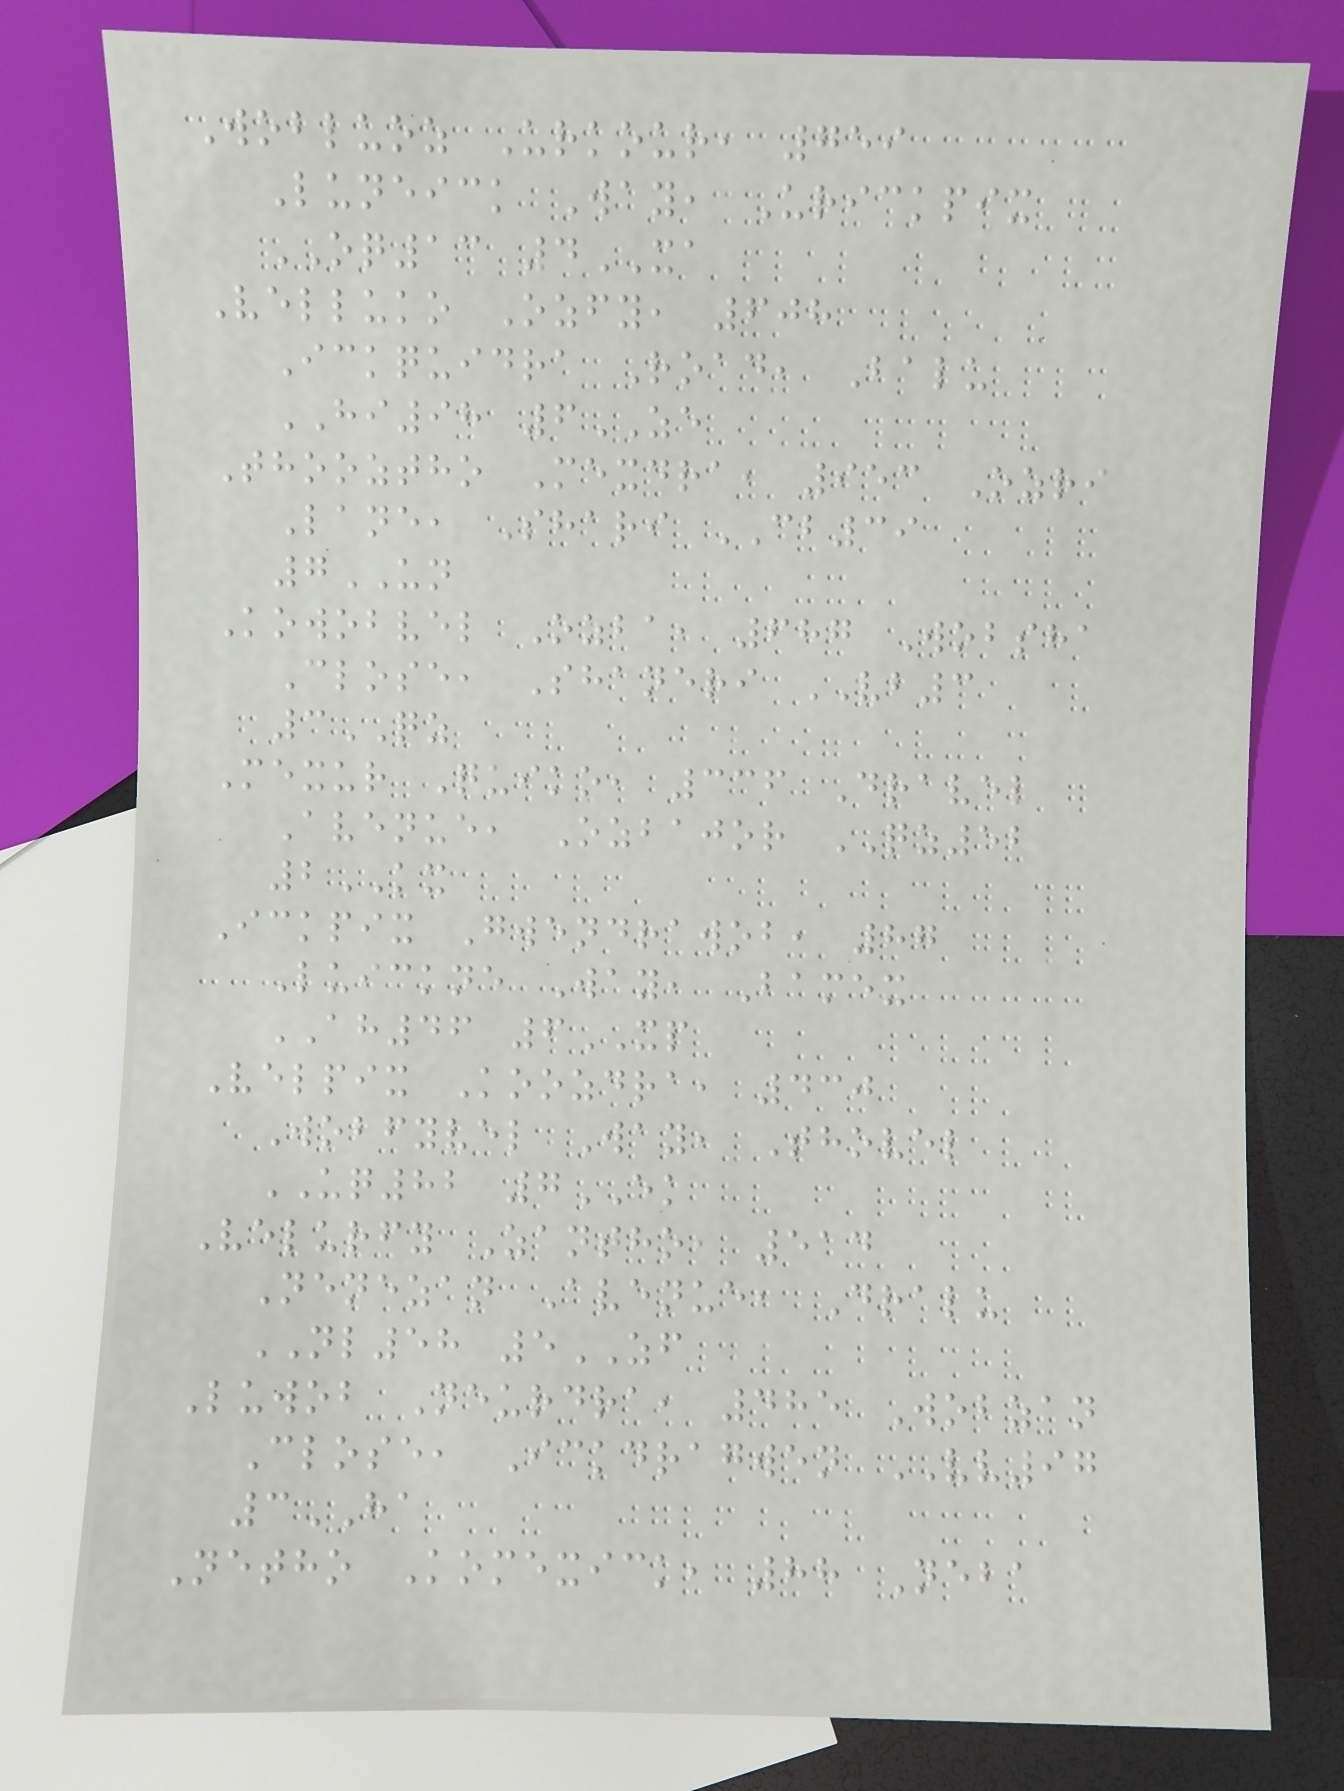Wobluoz Urkour, 759
Luneick Way, Urickpix
OQ13 4XA
Velluko Ozfy, 608
Ickquidra Road, Balu
HI98 6ZE
Thooztho Mexdra, 953 Ozri
Lane, Shari CB39
7UN
Kowobvel Ozba, 687 Wobsha
Close, Shaneri VB3
3QZ
Mexur Quiko, 336 Dravel
Avenue, Ozbajor QZ52
2KX
Ickpix Gwendrawob, 87
Luickne Way, Bamex
AH46 6XP
Velpix Koozdra, 430
Wobfyvel Way, Thovel
UQ82 7EK
Velurfy Zantho, 514
Nenezan Avenue, Dralu
NL58 5ZF
Luwob Neurdra, 485 Wobzan
Close, Ickdragwen VV97
3HA
Netho Komexick, 88 Neba
